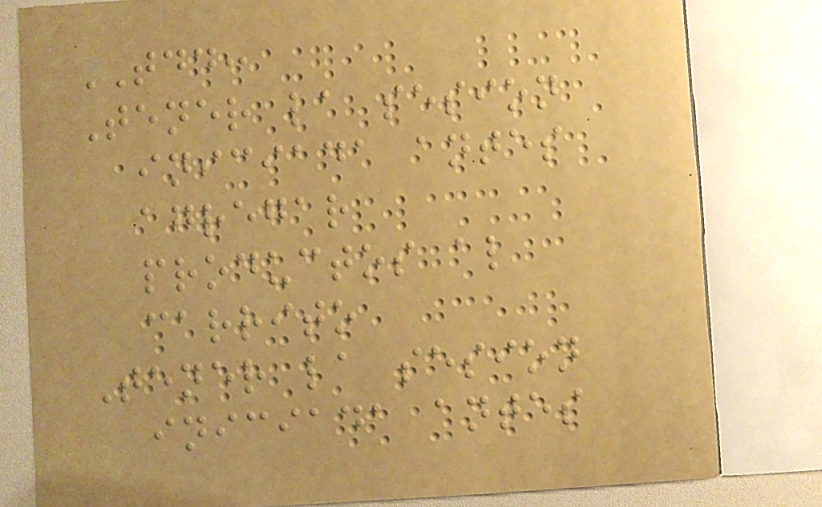TDD:
Tener la sesion
iniciada antes
agregar
productos al
carrito
Tener la sesion
iniciada antes
